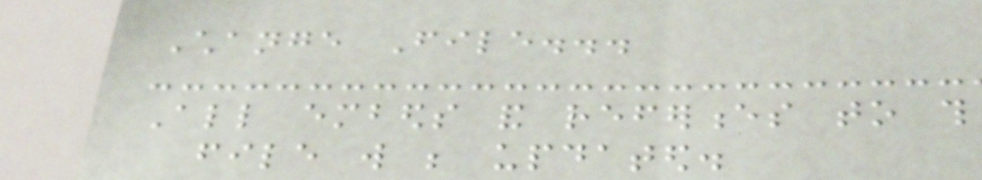Change File...
All embeds and references to this
file will be updated.
